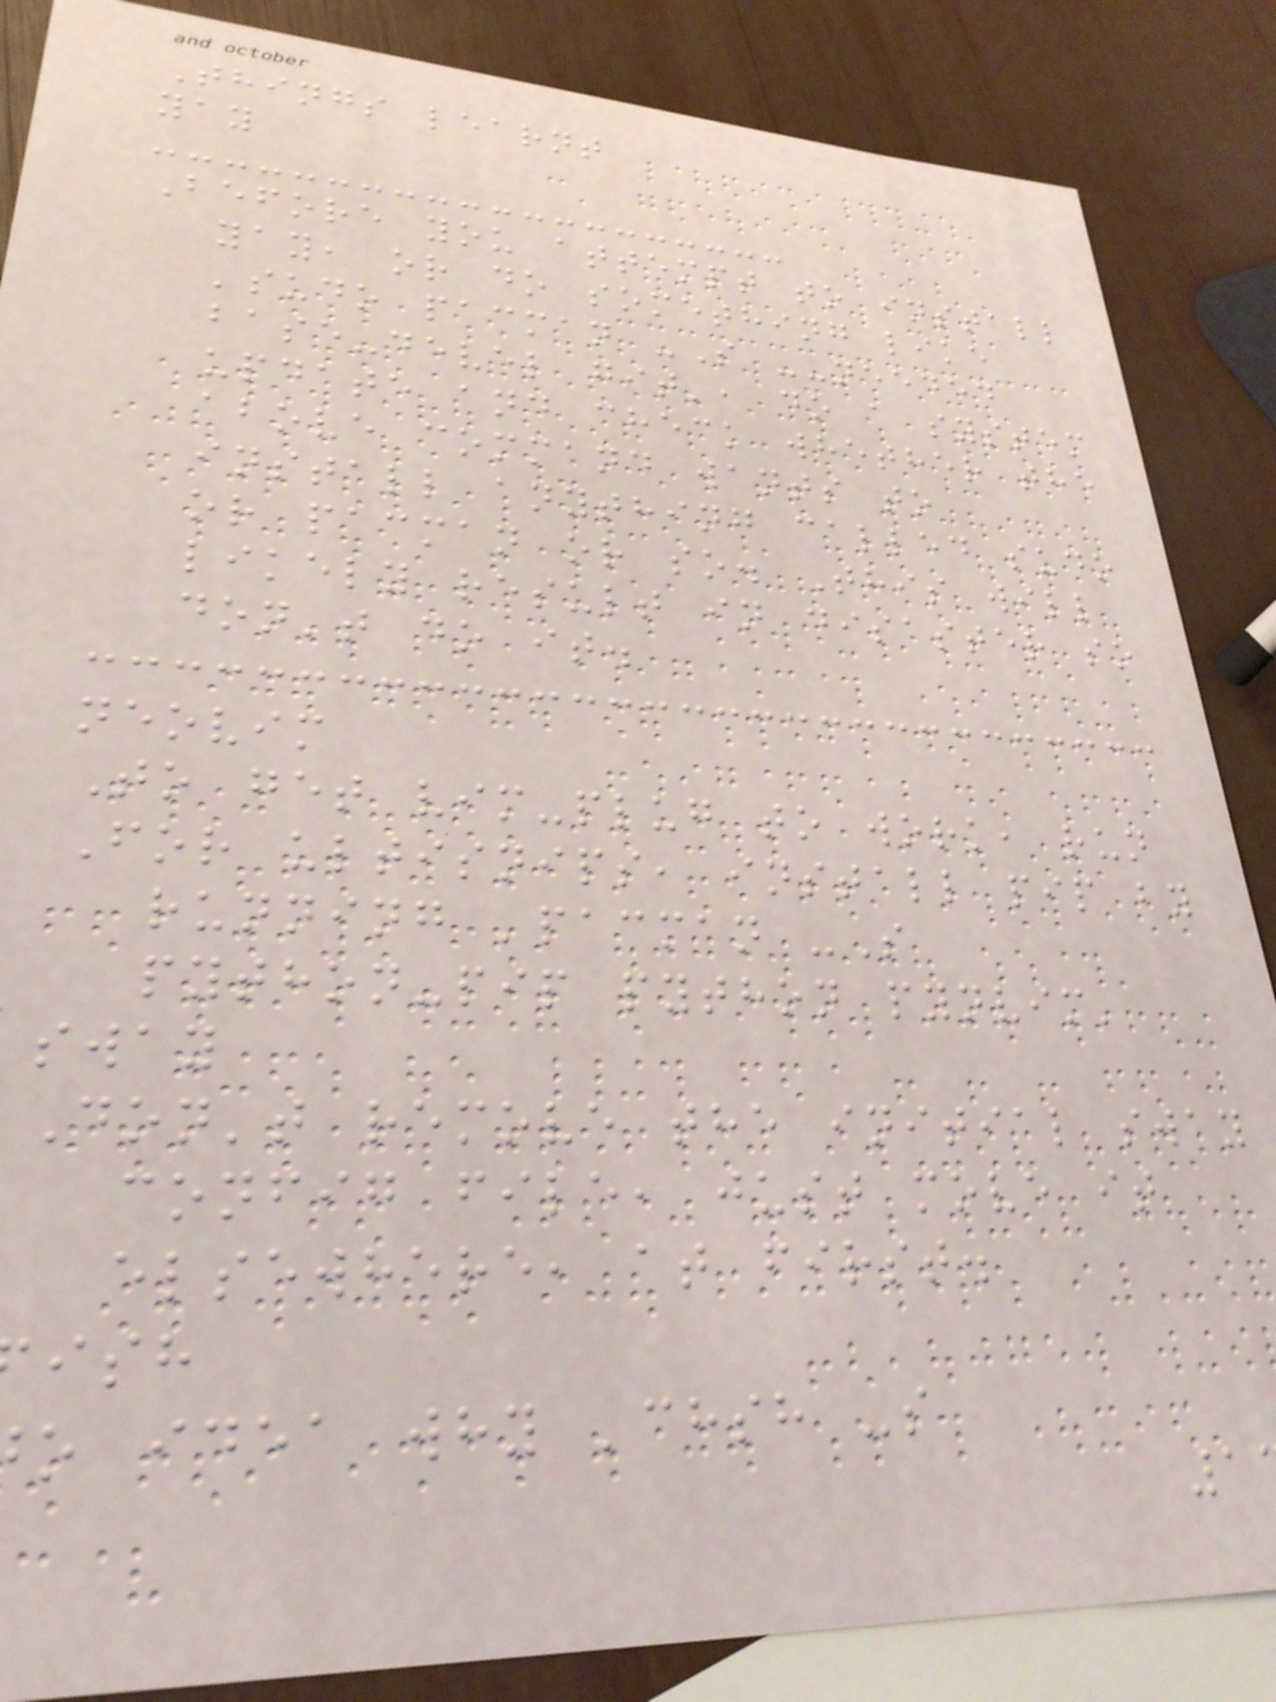Things learnt
yay
Before you attempt to install
yay, or do something like
'sudo pacman -S --needed
base-devel git', do a system
update and check whether the
above command wants to
install anything called sudo
or pacman or so. This will
likely result in disaster so
don't do it.
neovim
To get vim-plug to work, run
For ultisnips, install pip by
running 'pacman -S
python-pip python pynvim'
sway
Don't remove the initial sway
config file, just move it
elsewhere, at first.
o idea why 'chsh -s
